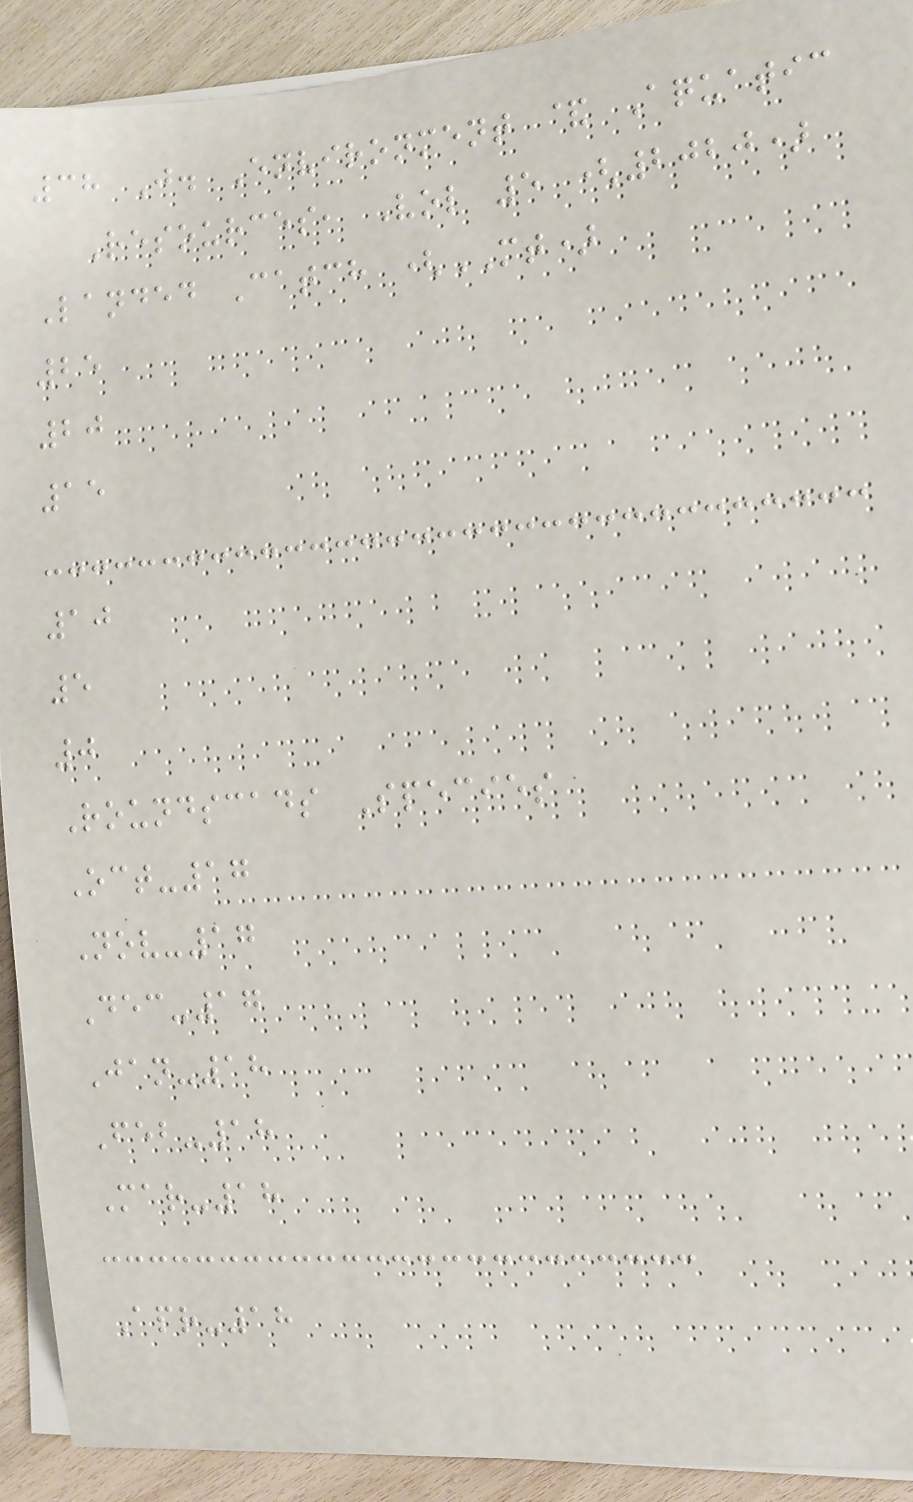38 J. Environment & Aquatic
Resources, Vol 5 (2020)
Landed Catch (MT)
25
20
15
10
5
0
Roundscads Species
Oct-17
Nov-17
Dec-17
Jan-18
Feb-18
Mar-18
Apr-18
